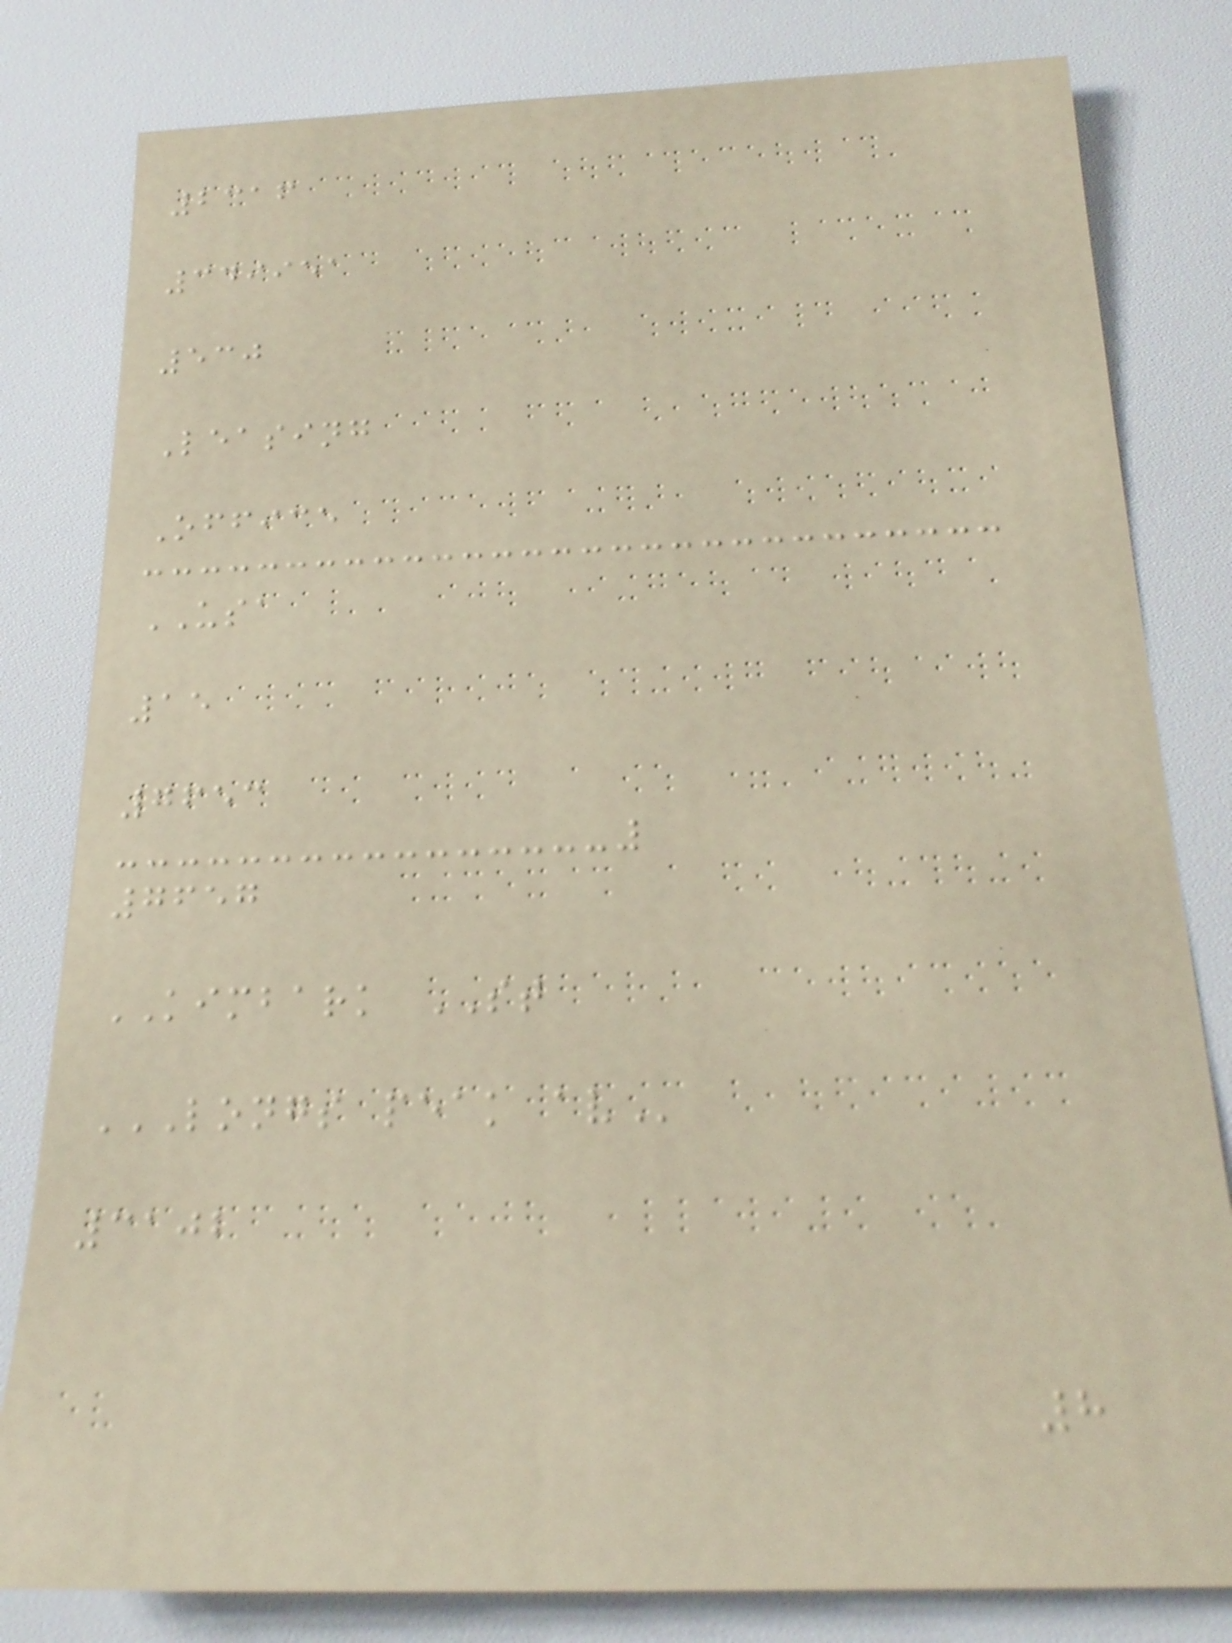2316
349951
530
Leasing
Office
USA
15
7653
7657
KIMBARK ST
LONGS PEAK AV
3102
8
